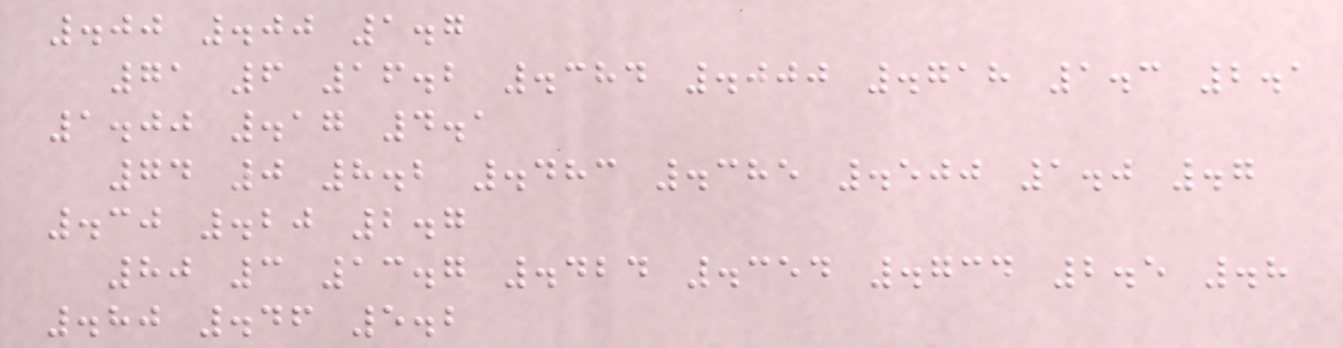.00 .00 1.7
71 6 16.2 .384 .000 .718 1.3 2.1
1.00 .17 4.1
74 0 8.2 .483 .385 .500 1.0 .7
.30 .20 2.7
80 3 13.7 .424 .354 .734 2.5 .8
.80 .46 5.2
